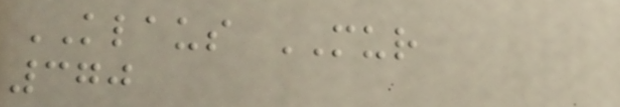KLAUS MUR
370
